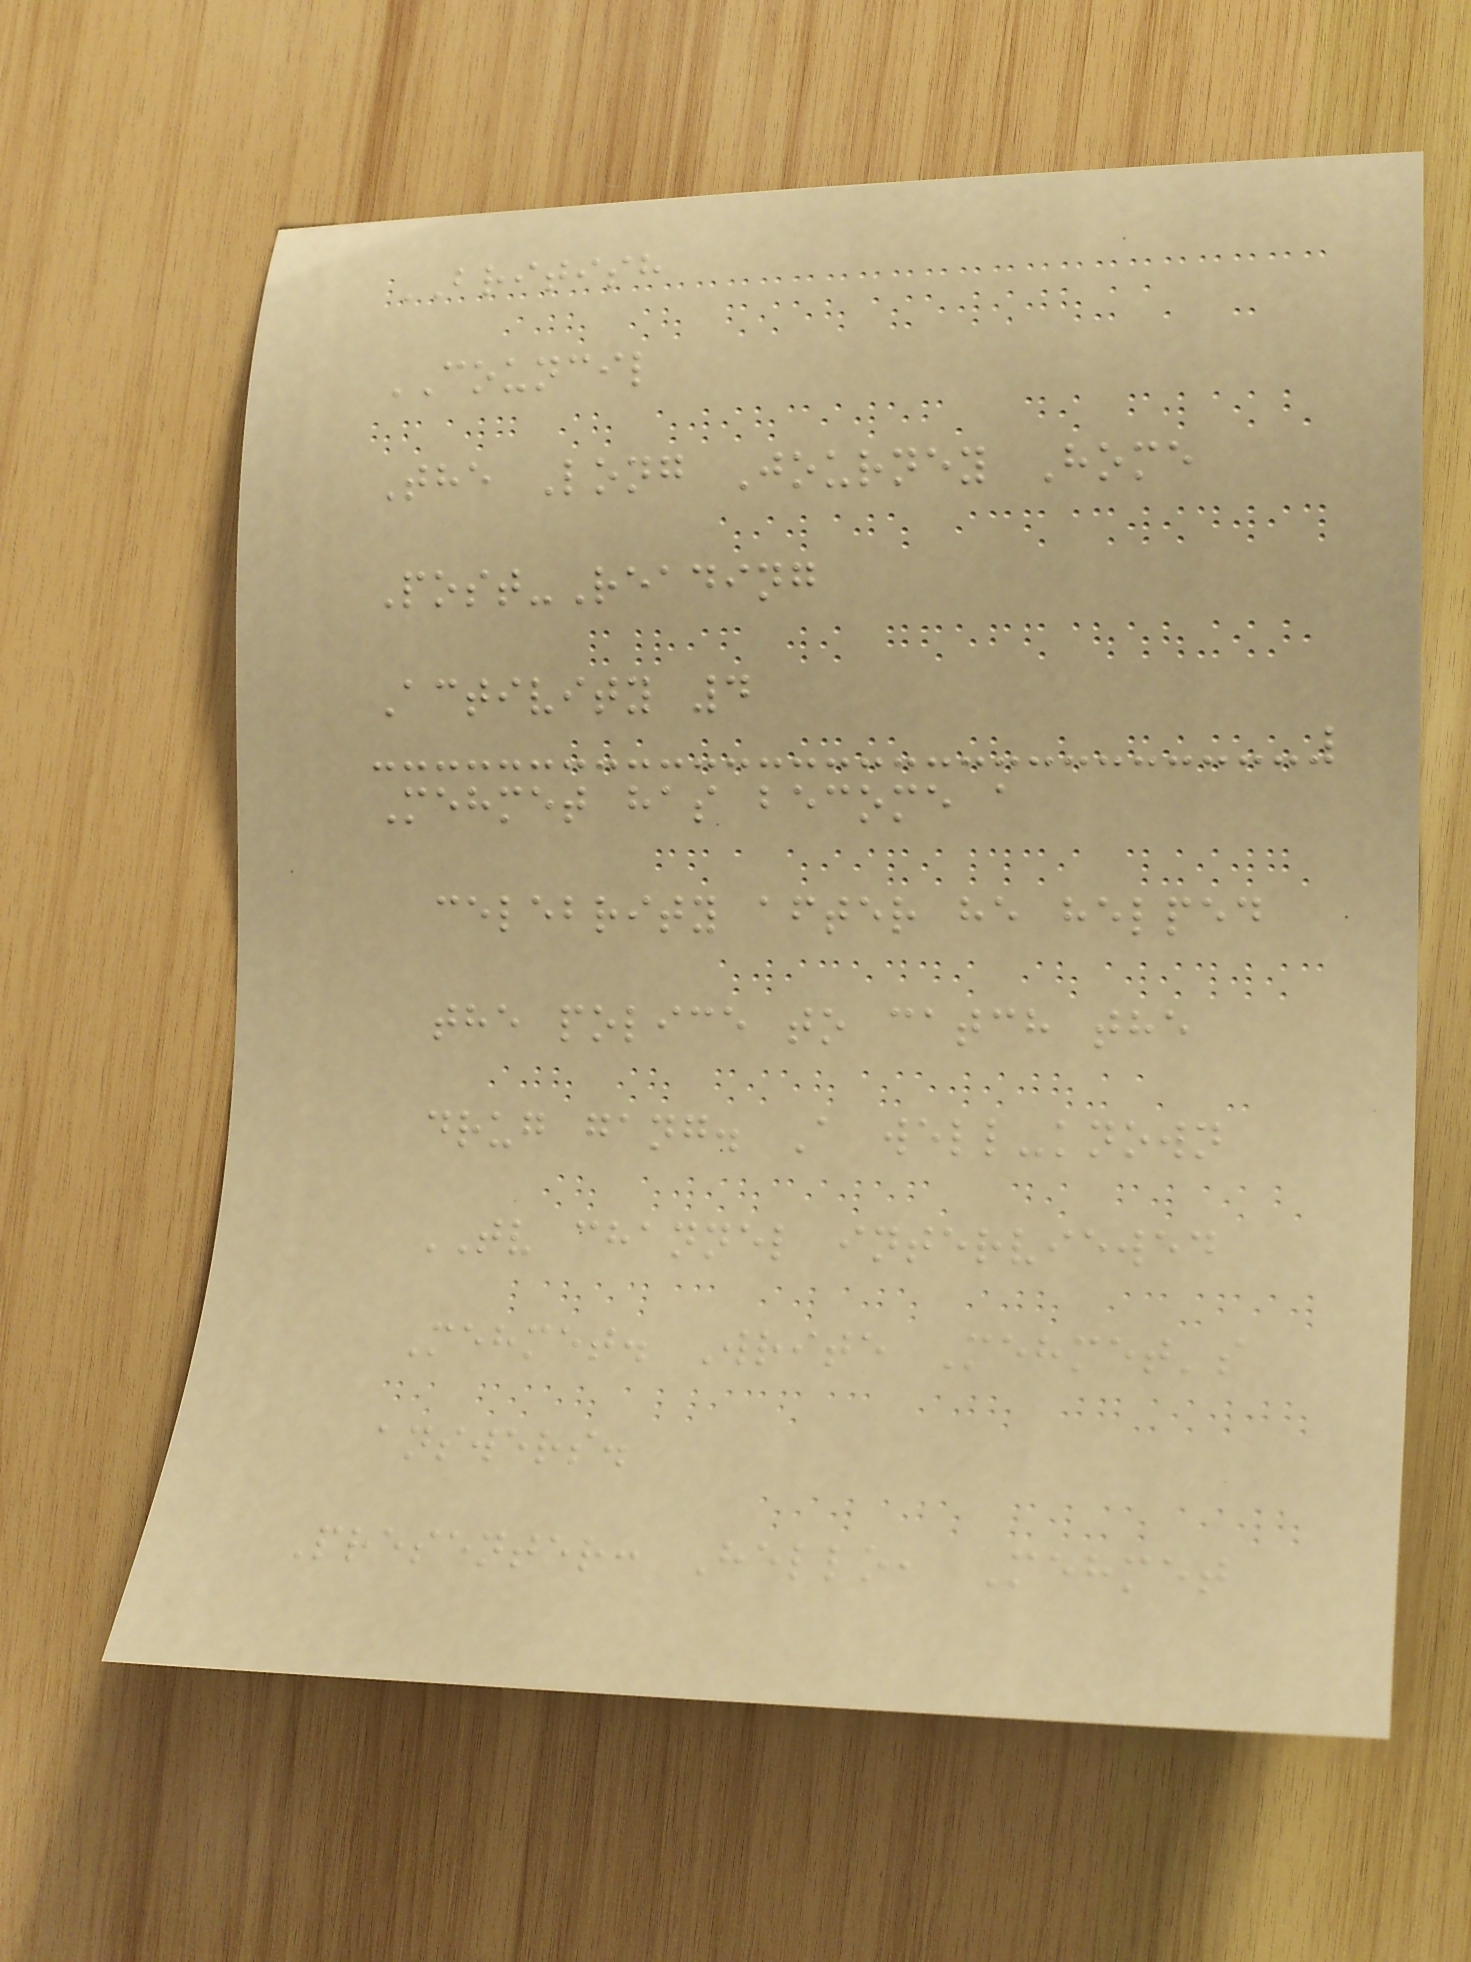BRITISH
COUNCIL
The Long Journey Home
Post-Reading
Activity 4
Mehmet has become a
celebrity after he helped
the police to catch the
drug gang. A well-known
TV channel interviewed
Mehmet. Write Mehmet's
answers.
Presenter: Hello, Mehmet
